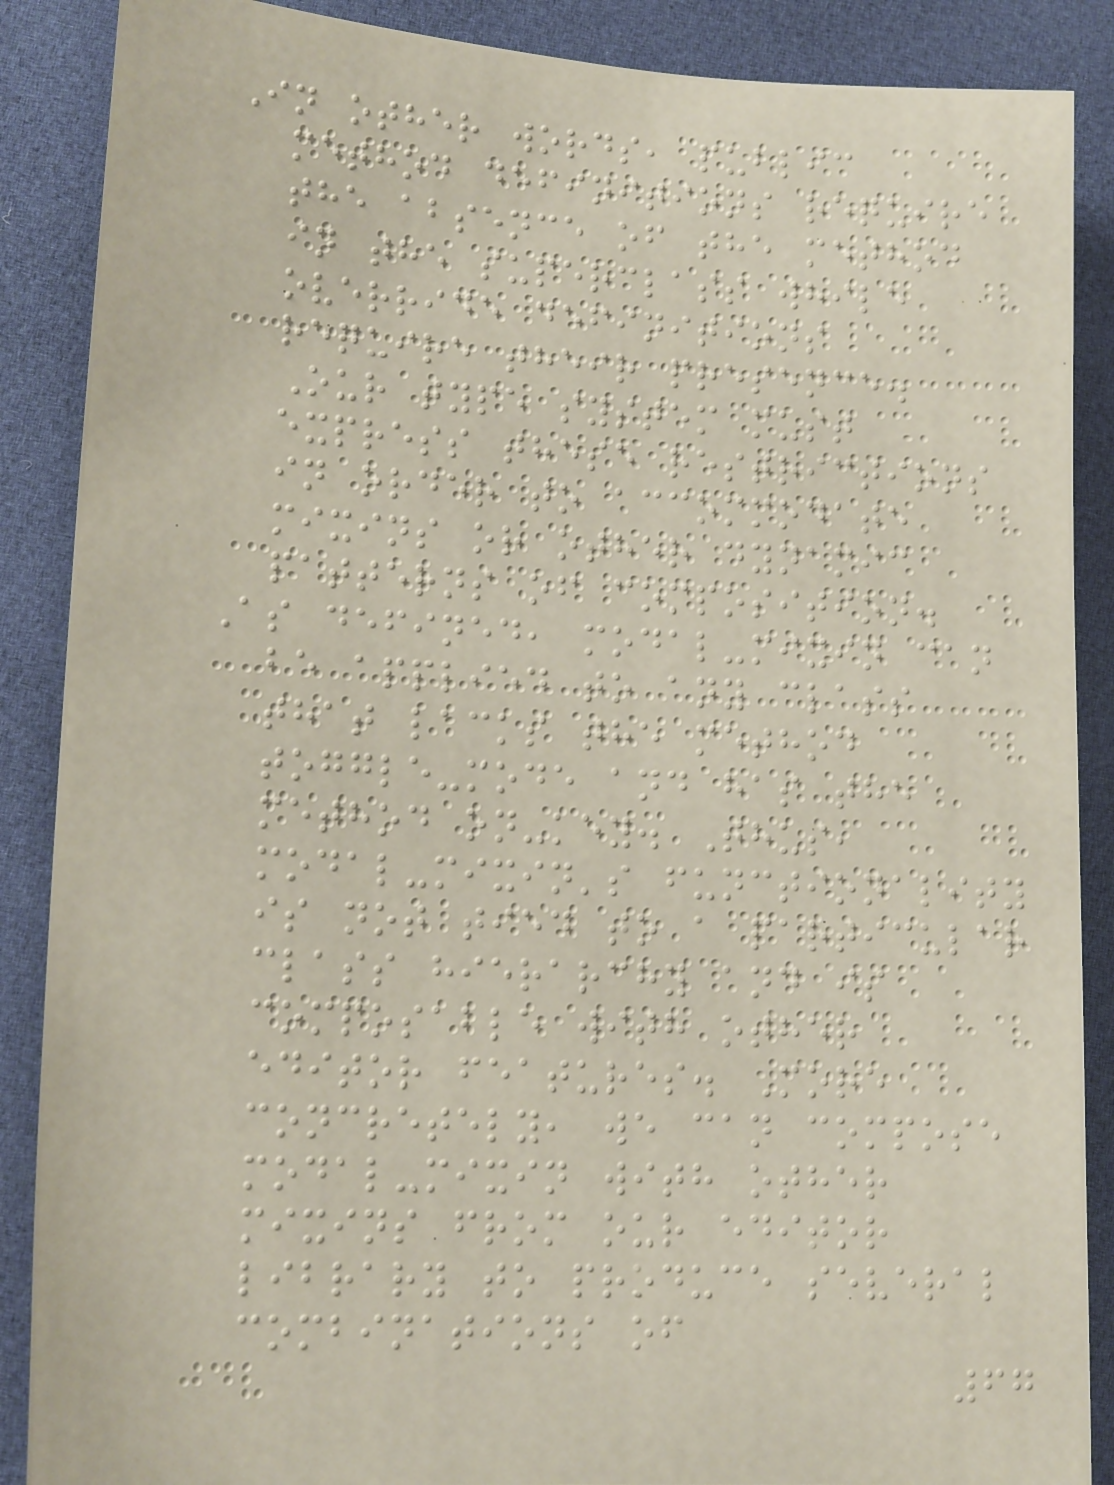In other words, public
method definitions require
the absence of the method
in the superclass while
override definitions
require their presence.
Our type system must
express these restrictions
in order to accommodate
mixins or other dynamic
patterns of composition.
As defined, modal-mixin can
be applied to any class
that lacks the method
toggle-mode and has the
method on-key. Thus,
modal-mixin's functionality
is not tied to a particular
class hierarchy and is
composable with other
editor features. More
concretely, we can compose
modal-mixin with other
mixins from our editor
library to produce several
combinations of
67
